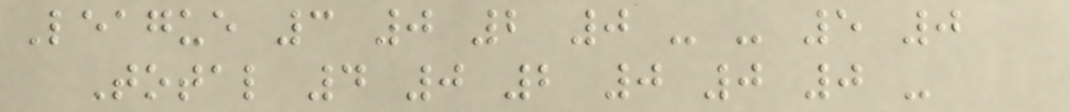League 3 0 2 0 - - 5 0
Total 4 0 2 0 0 0 -
